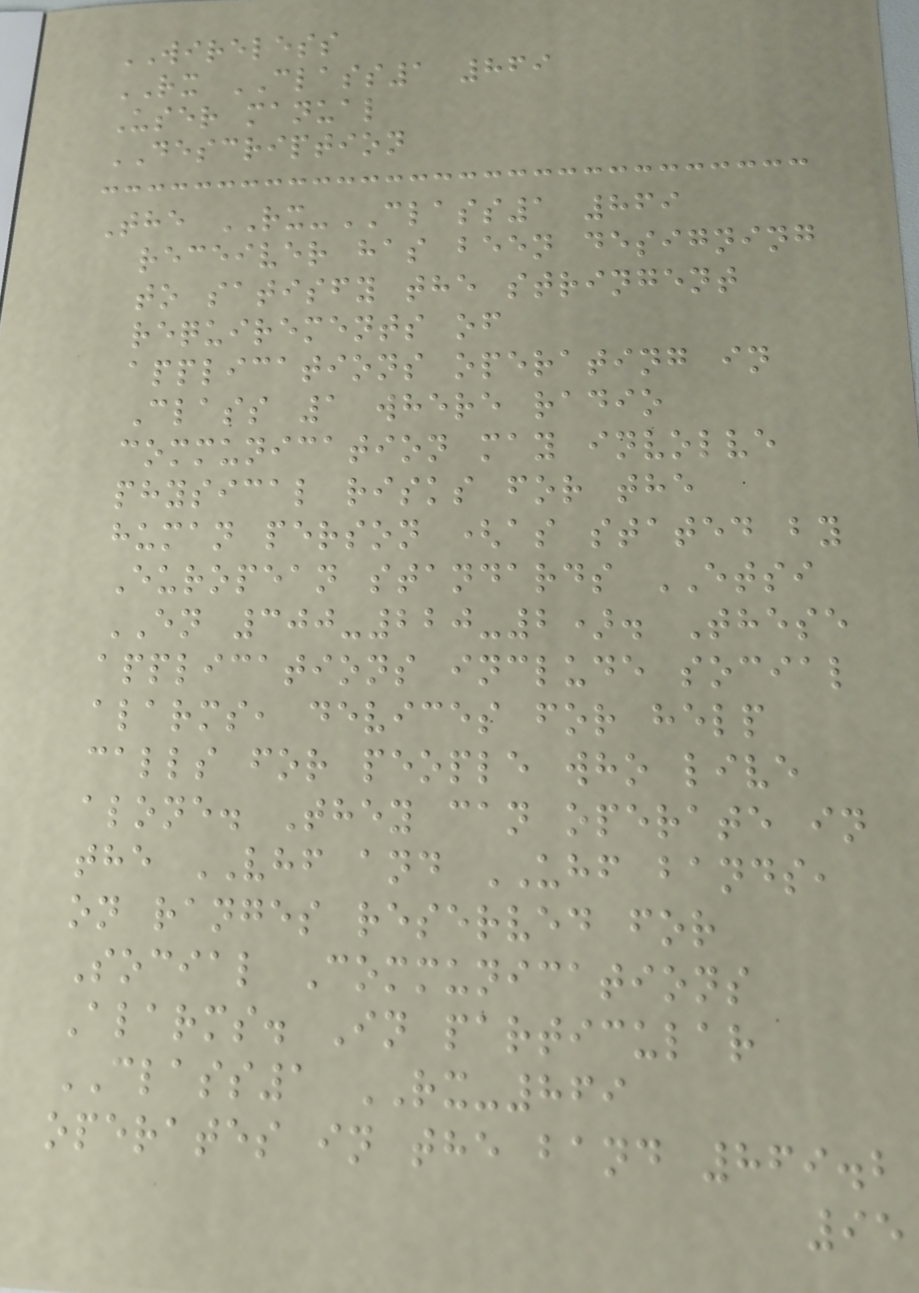WIRELESS
RX CLASS1 869
User manual
DESCRIPTION
The RX-CLASS1 869
receiver has been designing
to satisfy the stringent
requirements of
applications operating in
Class 1 where radio
communication may involve
physical risks for the
human person (as stated by
European standards ETSI
EN 300-220-2). These
applications include social
alarms, devices for help
calls for people who live
alone. They can operate in
the VHF and UHF bands,
on ranges reserved for
Social Communications
Alarms. In particular
CLASS1 RX-869
operates in the band 869.2
95
